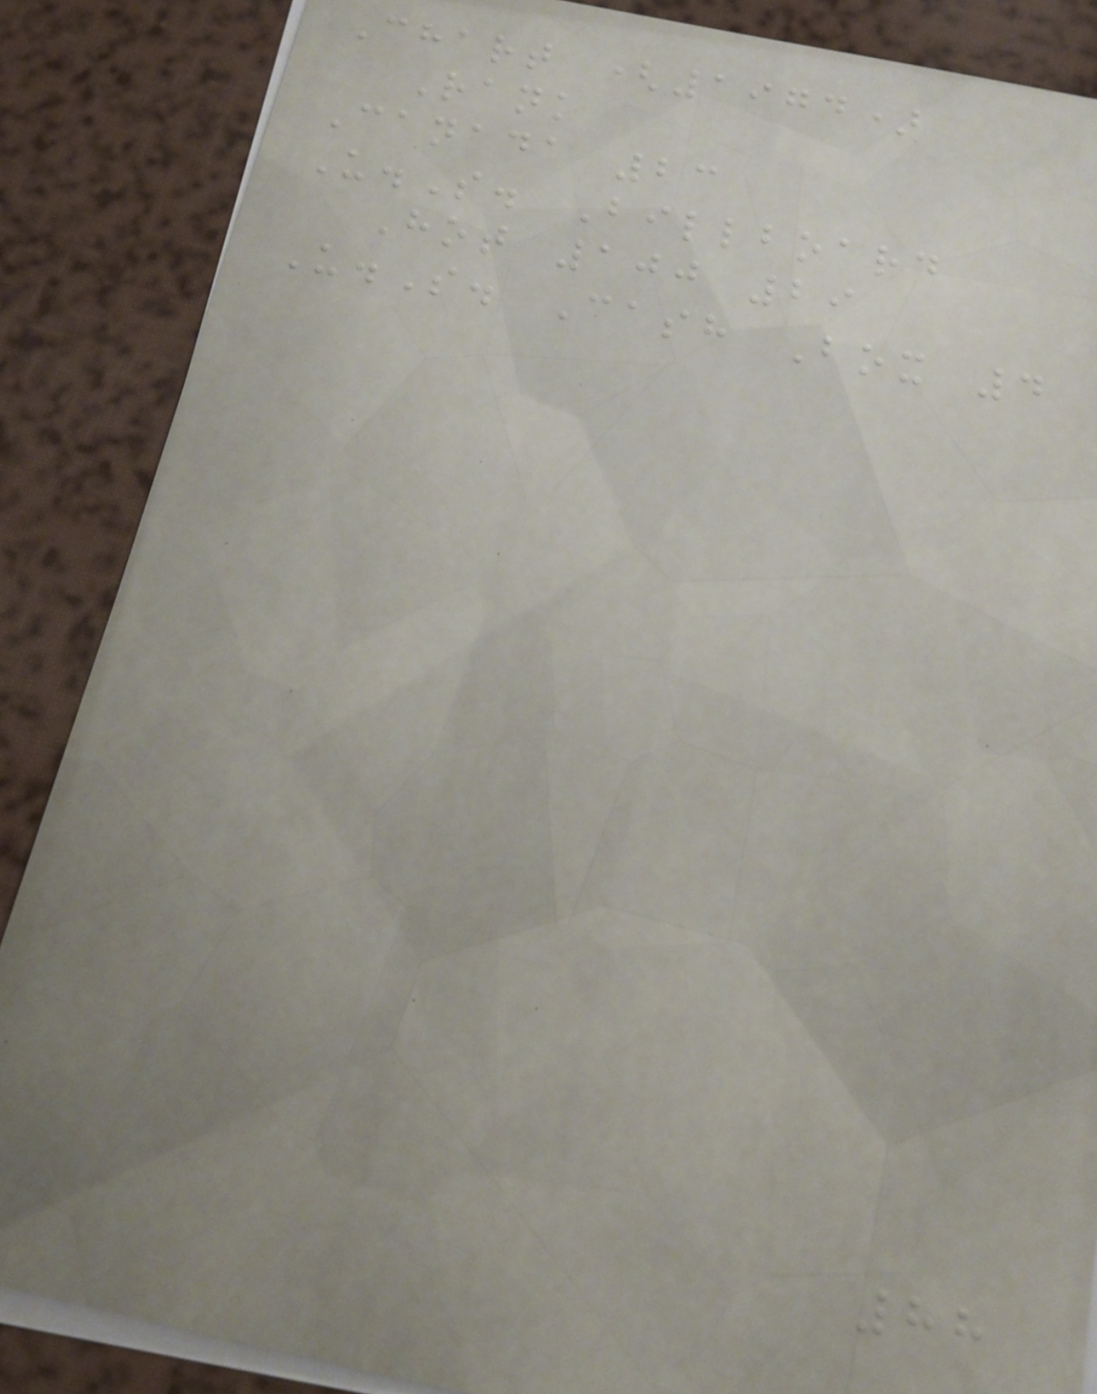Chart (1974)
Rank
Canada 23
U.S. Billboard
Hot 100 29
U.S. Cash Box 4
88
